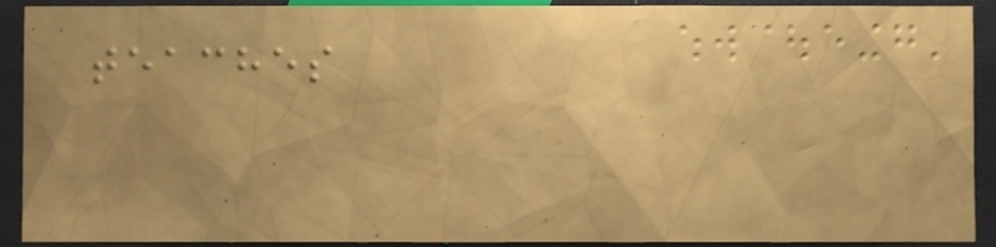teaches
